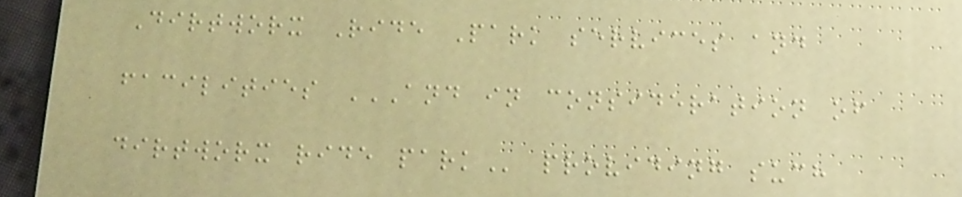Dirtworx Ride Park services and
facilities AND IN CONSIDERATION OF
DIRTWORX RIDE PARK providing such
